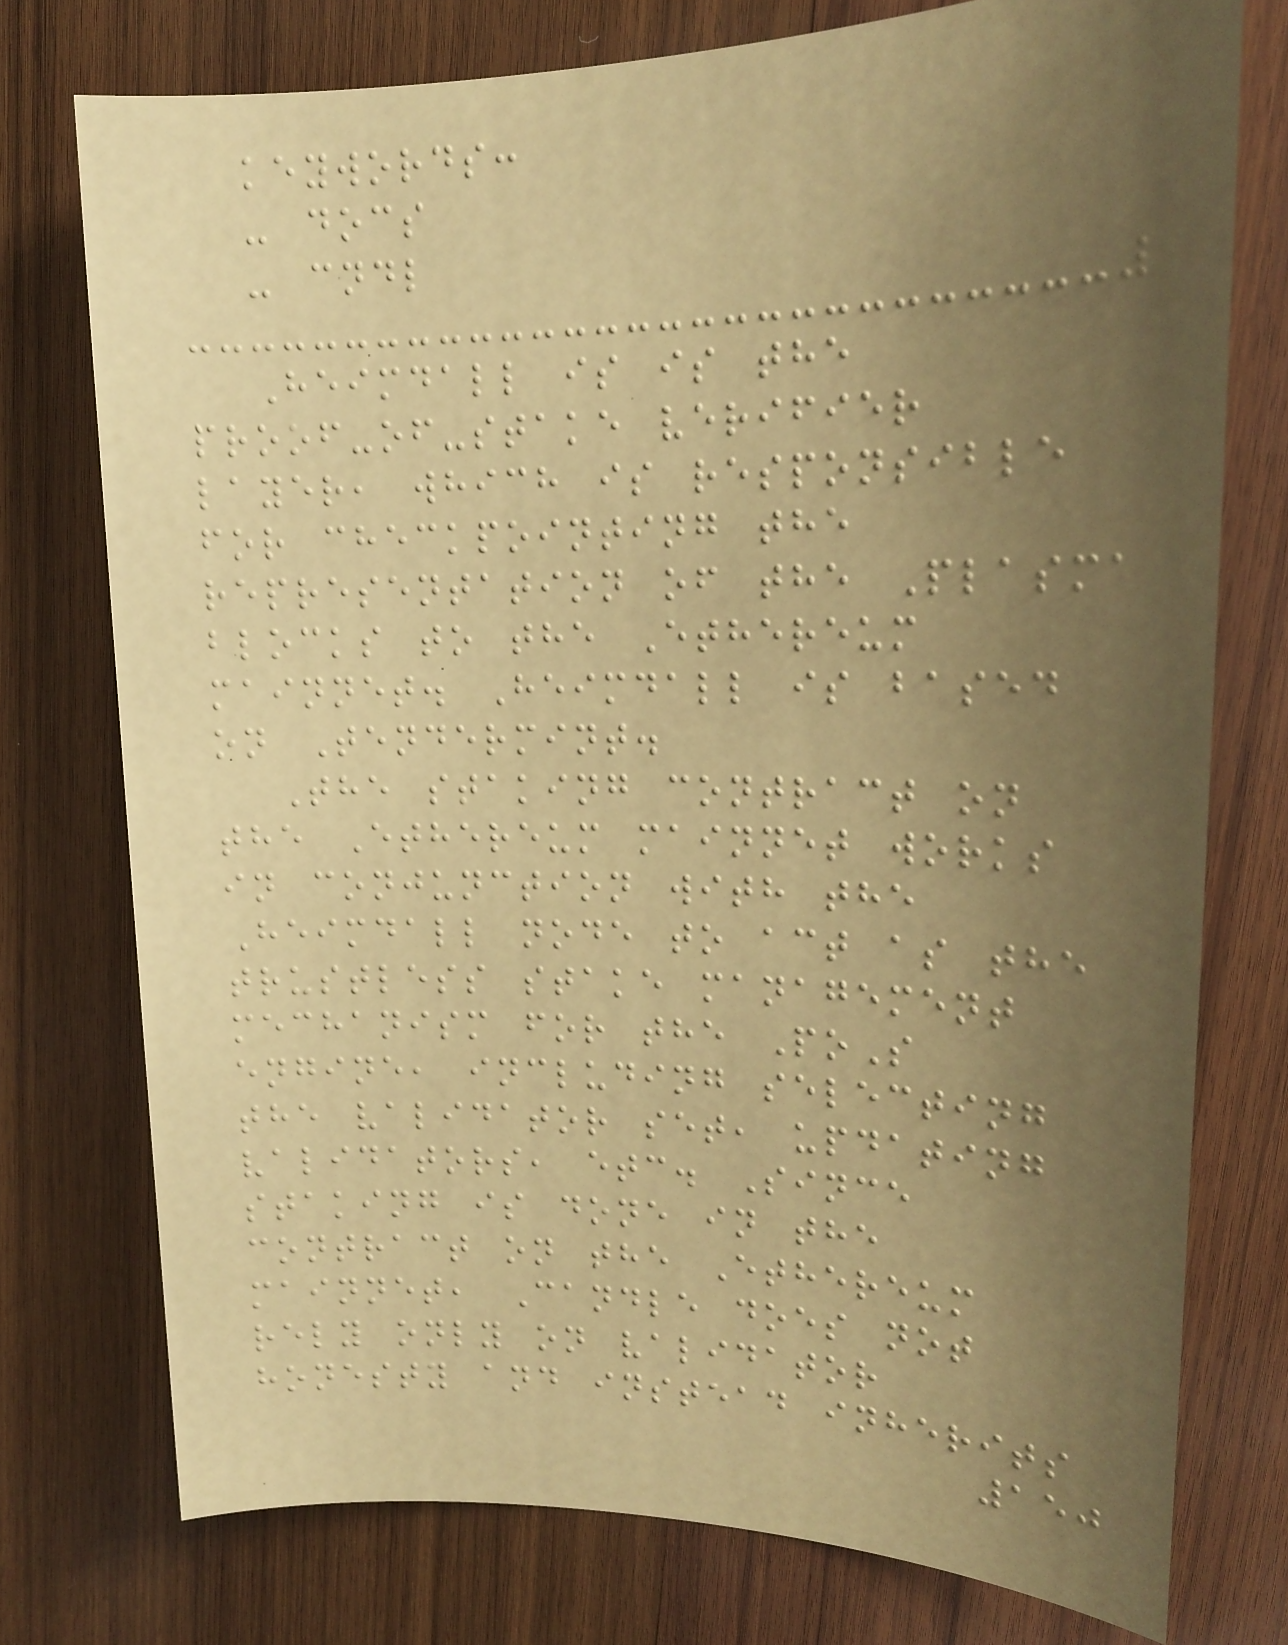keywords:
- docs
- cndl
Heimdall is is the
proof-of-stake verifier
layer, which is responsible
for checkpointing the
representation of the Plasma
blocks to the Ethereum
mainnet. Heimdall is based
on Tendermint.
The staking contract on
the Ethereum mainnet works
in conjunction with the
Heimdall node to act as the
trustless stake management
mechanism for the PoS
engine, including selecting
the validator set, updating
validators, etc. Since
staking is done in the
contract on the Ethereum
mainnet, Candle does not
rely only on validator
honesty and instead inherits
150
